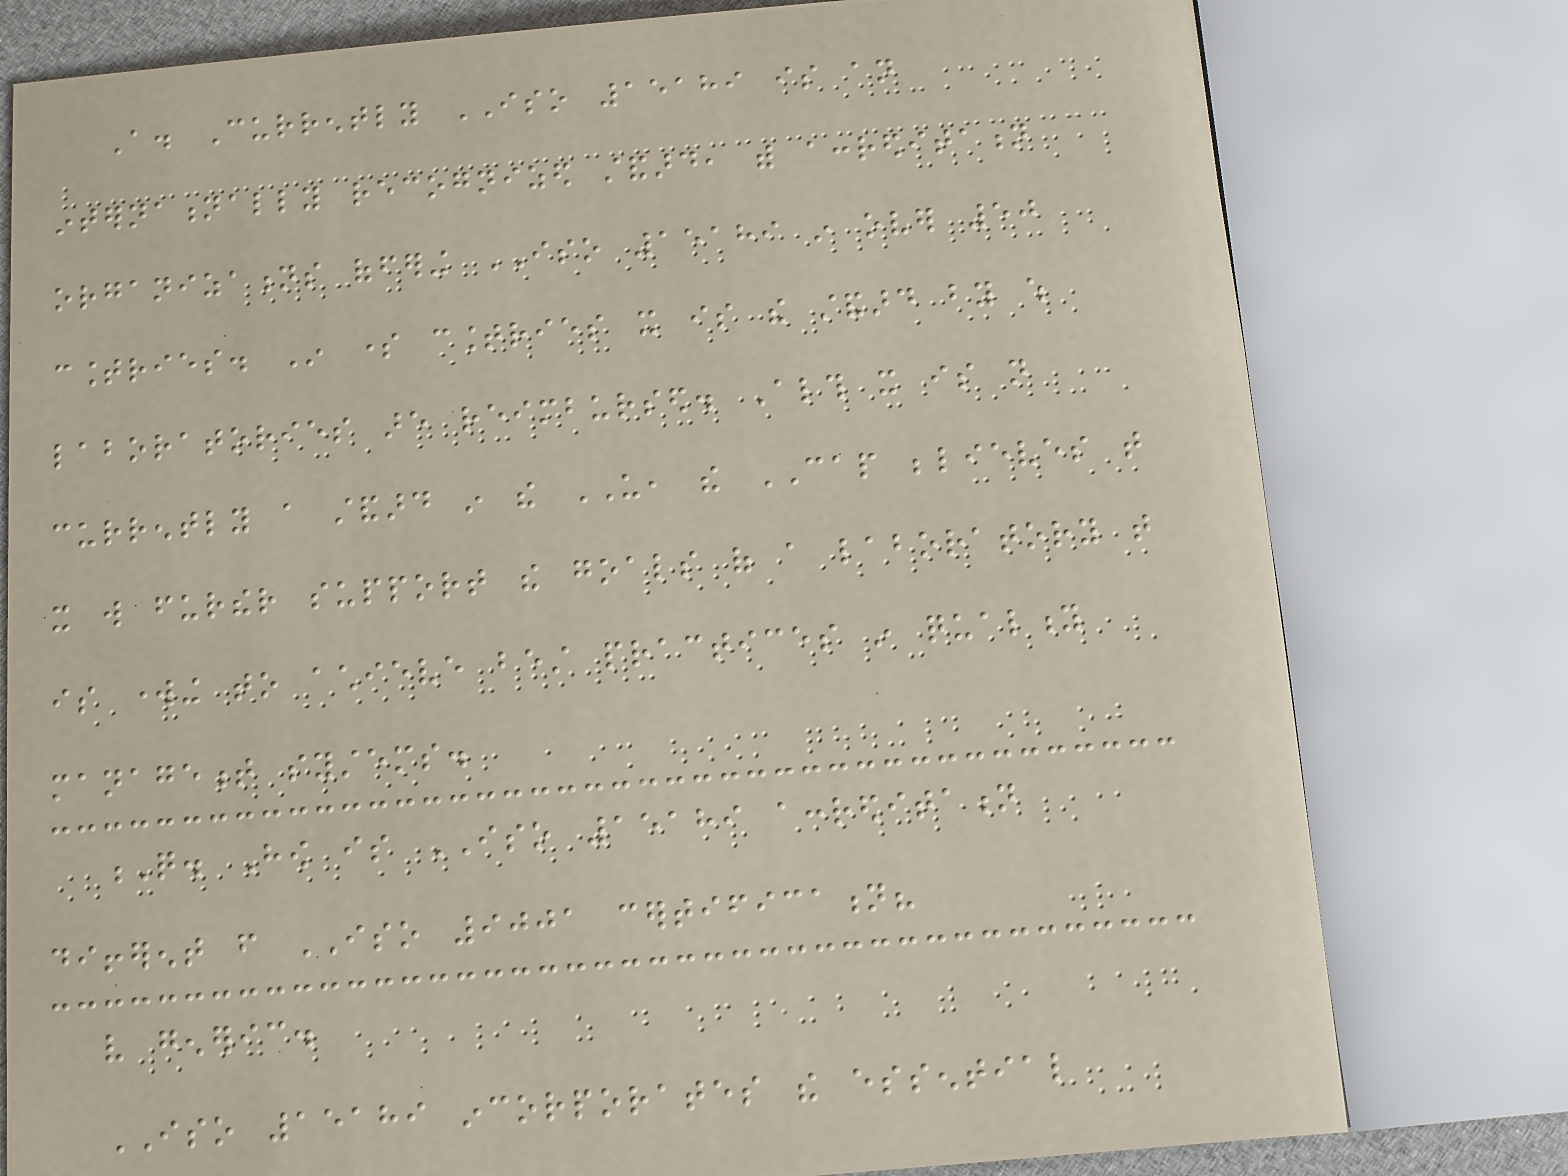A. Currently ISO 15189 is an
internationally recognized standard, with accreditation
organizations offering ISO 15189 in over 50
countries. In some countries it is the standard by which
laboratories are reimbursed. Although it is not
currently a standard in the US, the CAP believes that
it will further support the goals of a laboratory that
is working to achieve best practices in quality
management systems.
Q. How is ISO 15189 accreditation
different from ISO 9001 certification?
very generic.
ISO 15189 incorporates the essential
